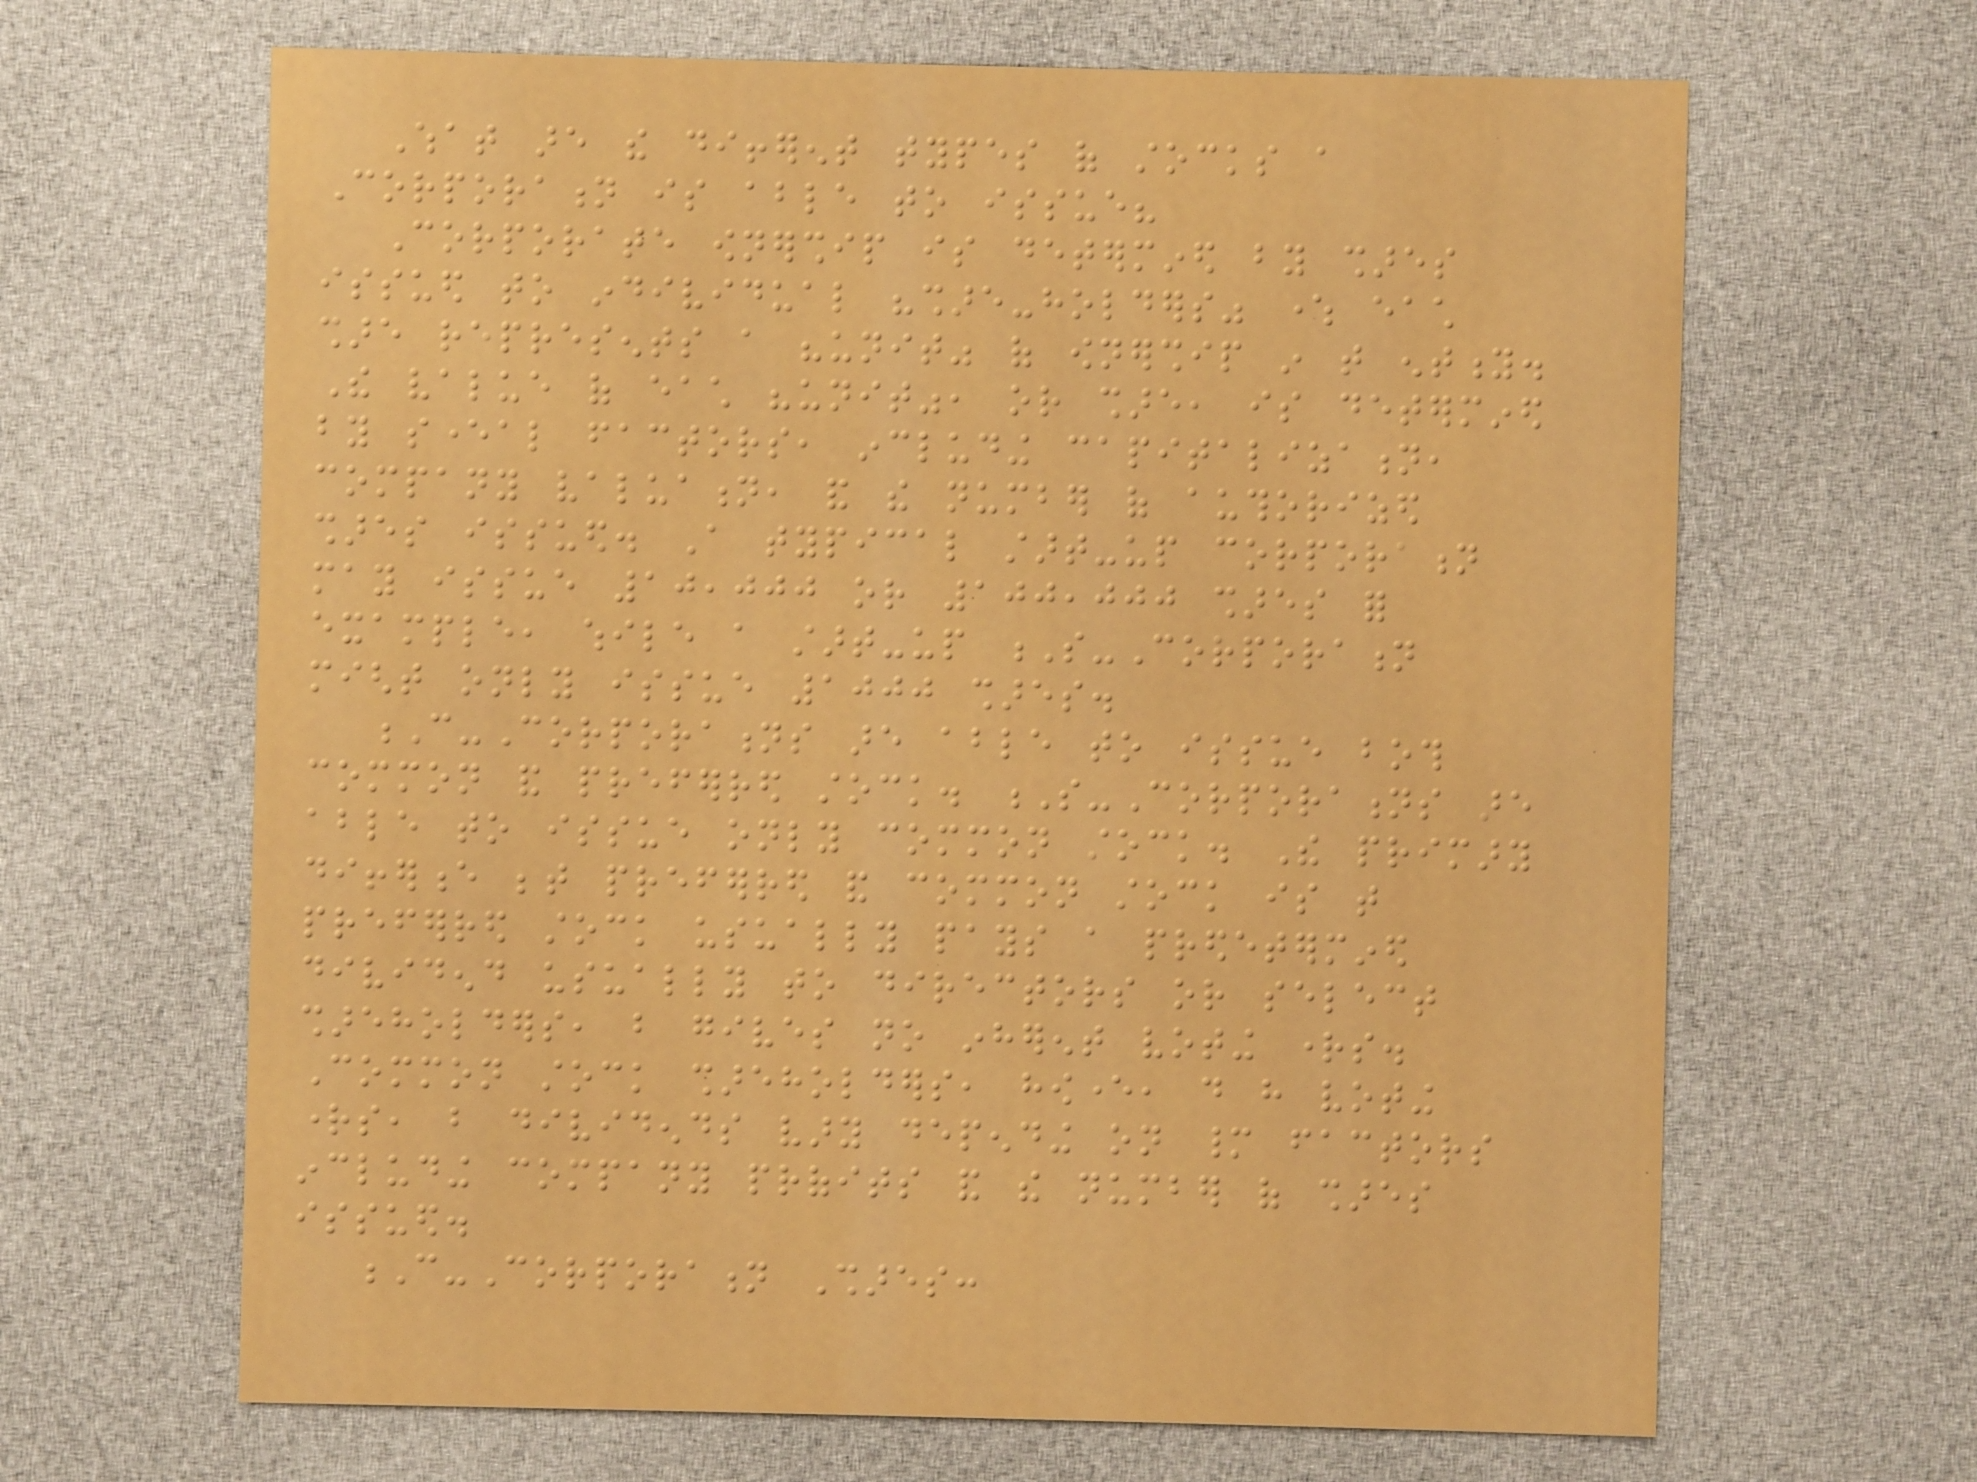What are the different types of stocks a
Corporation is able to issue?
Corporate ownership is determined by shares
issued to individual "share-holders" where each
share represents a "unit" of ownership in that entity.
The value of each "unit", or share, is determined
by several factors, including capitalization,
company valuation, and the number of authorized
shares issued. A typical start-up corporation
may issue 10,000 or 100,000 shares for
example, while a start-up S-Corporation
might only issue 1000 shares.
C-Corporations are able to issue both
common and preferred stock. S-Corporations are
able to issue only common stock. The primary
difference between preferred and common stock is that
preferred stock usually pays a predetermined
dividend usually to directors or select
shareholders, but gives no inherent voting rights.
Common stock shareholders, however, do have voting
rights, but dividends vary depending on many factors
including company profits and the number of shares
issued.
C-Corporation Shares:
